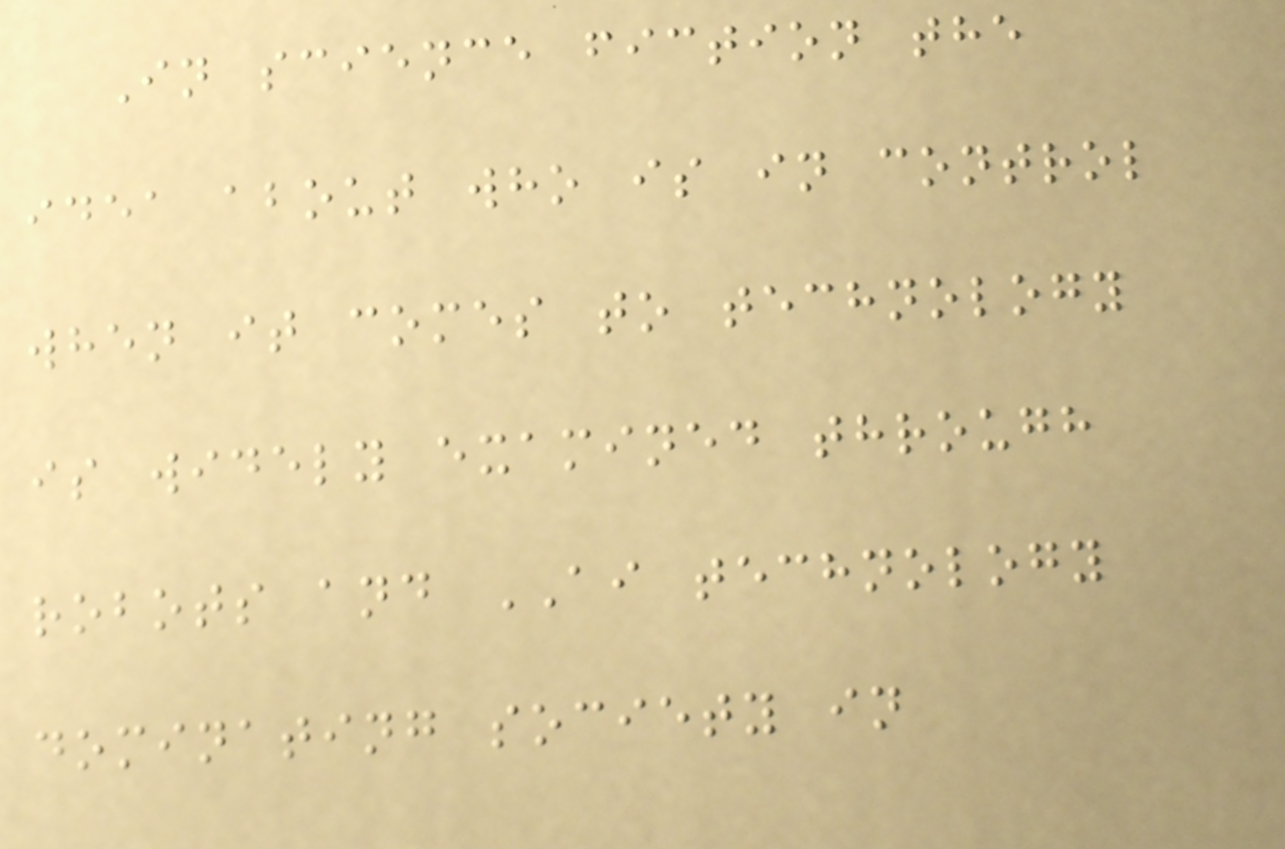In science fiction the
idea about who is in control
when it comes to technology
is widely examined through
robots and AI technology
dominating society in
